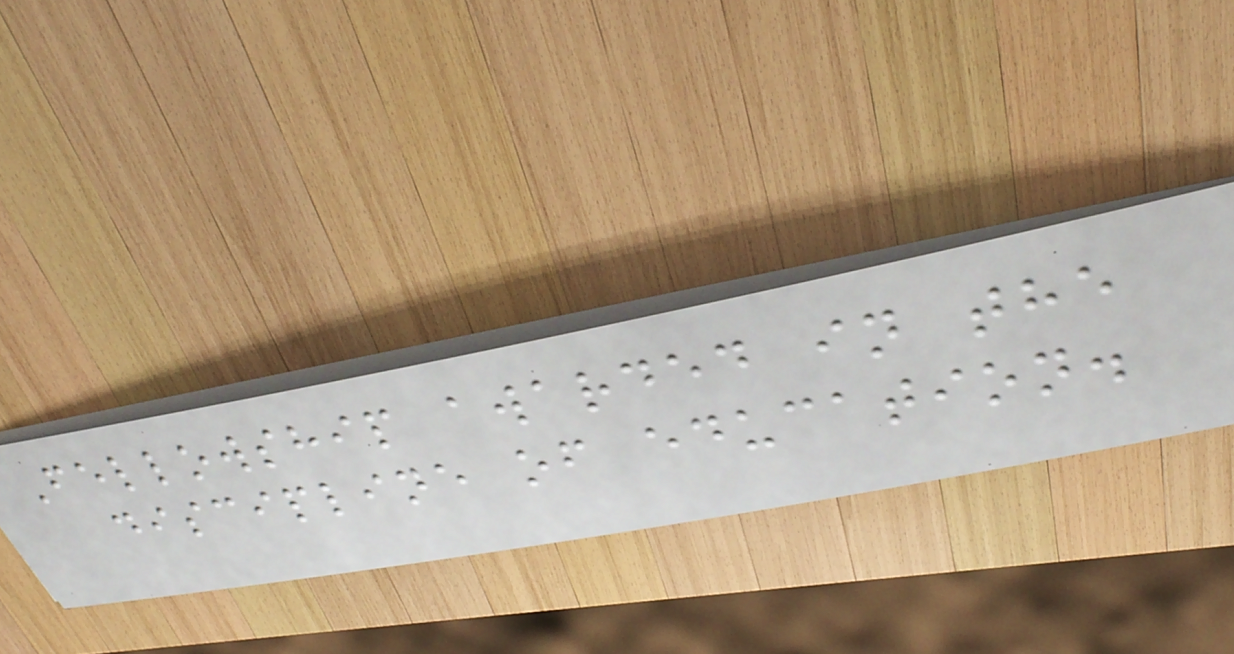Fellowship awarded in the
discipline of education.
